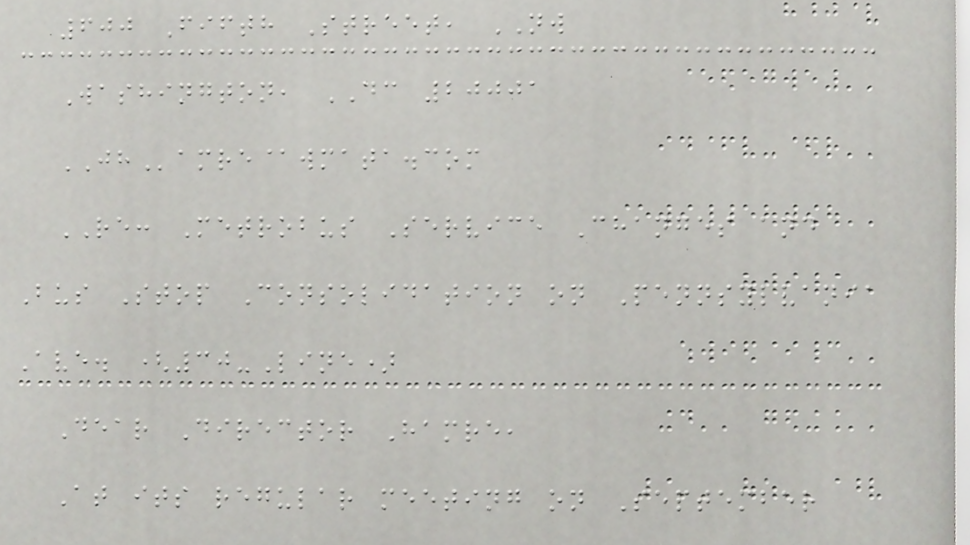600 Fifth Street, NW
Washington, DC 20001
JHamre@wmata.com
RE: Metrobus Service Changes and
Bus Stop Consolidation on Pennsylvania
Ave. (30-Line)
Dear Director Hamre,
At its regular meeting on September
